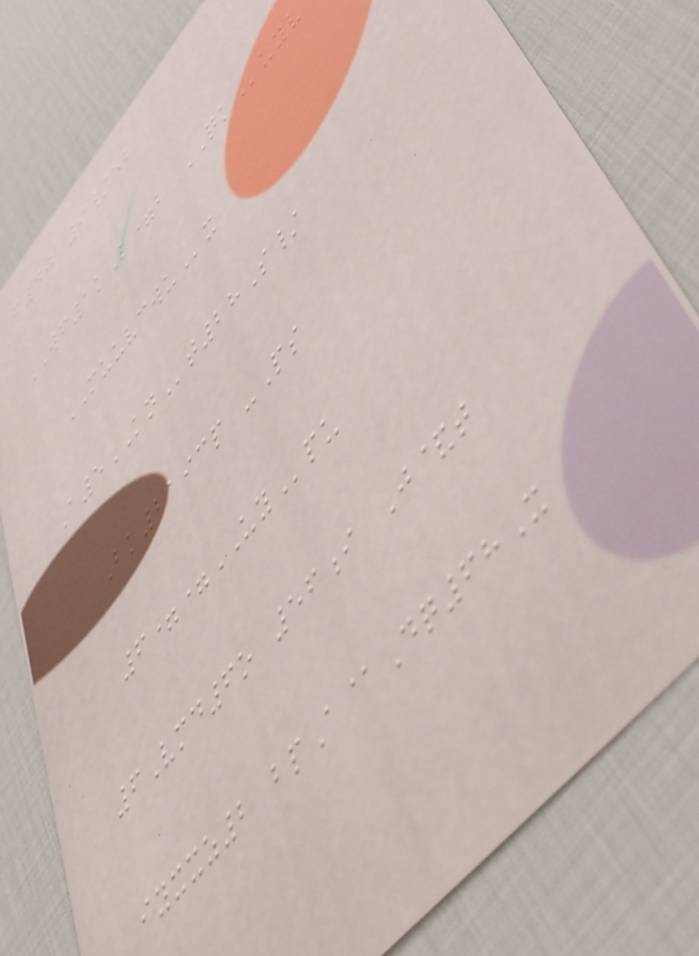f40 9/eb
WF1kL=b QKuyv
MUUVCWUx
A5KNt28S/
Bk2193p -Ps
6==UYpu
6Vmd6o 56i J&t
iyxxz2 bpA@Dq68X
